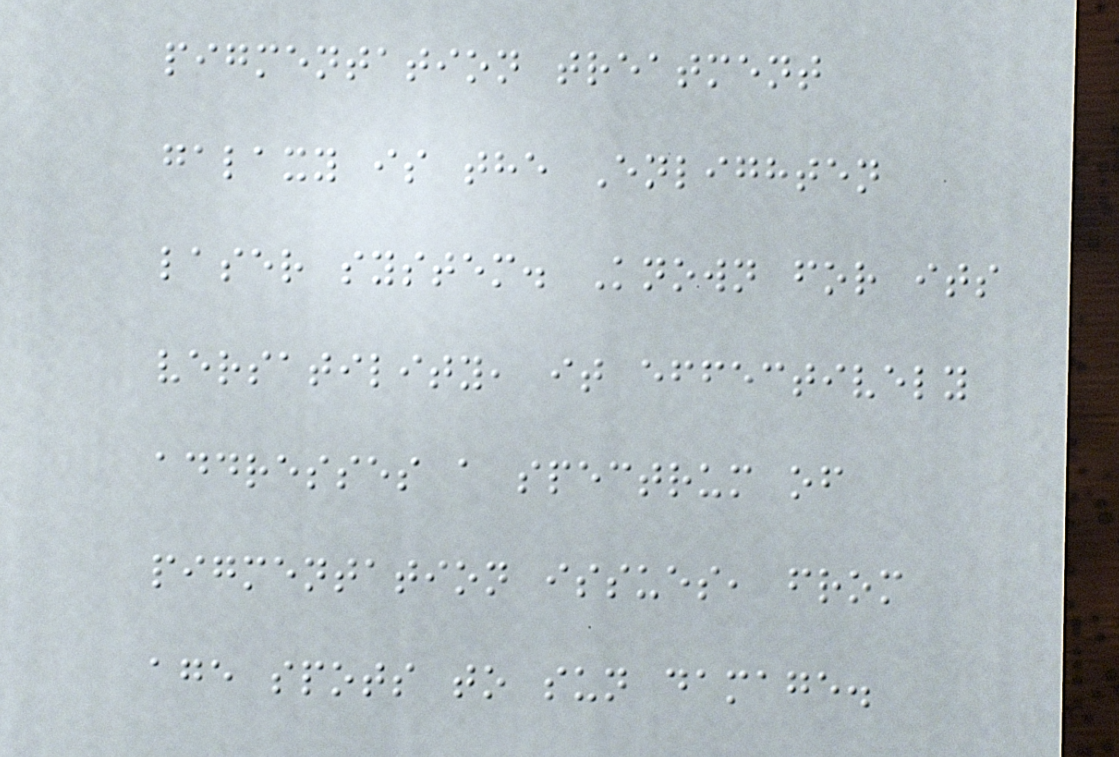pigmentation treatment
galaxy is the Enlighten
laser system. Known for its
versatility, it effectively
addresses a spectrum of
pigmentation issues, from
age spots to sun damage.
